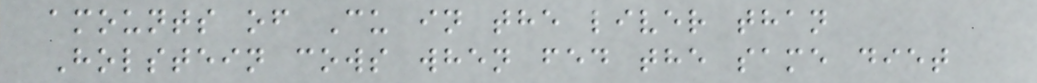amounts of Cu in the liver than
Holstein cows when fed the same diet
